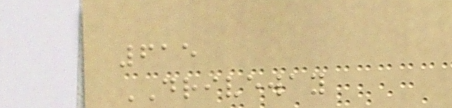615
DRIVEWAY
